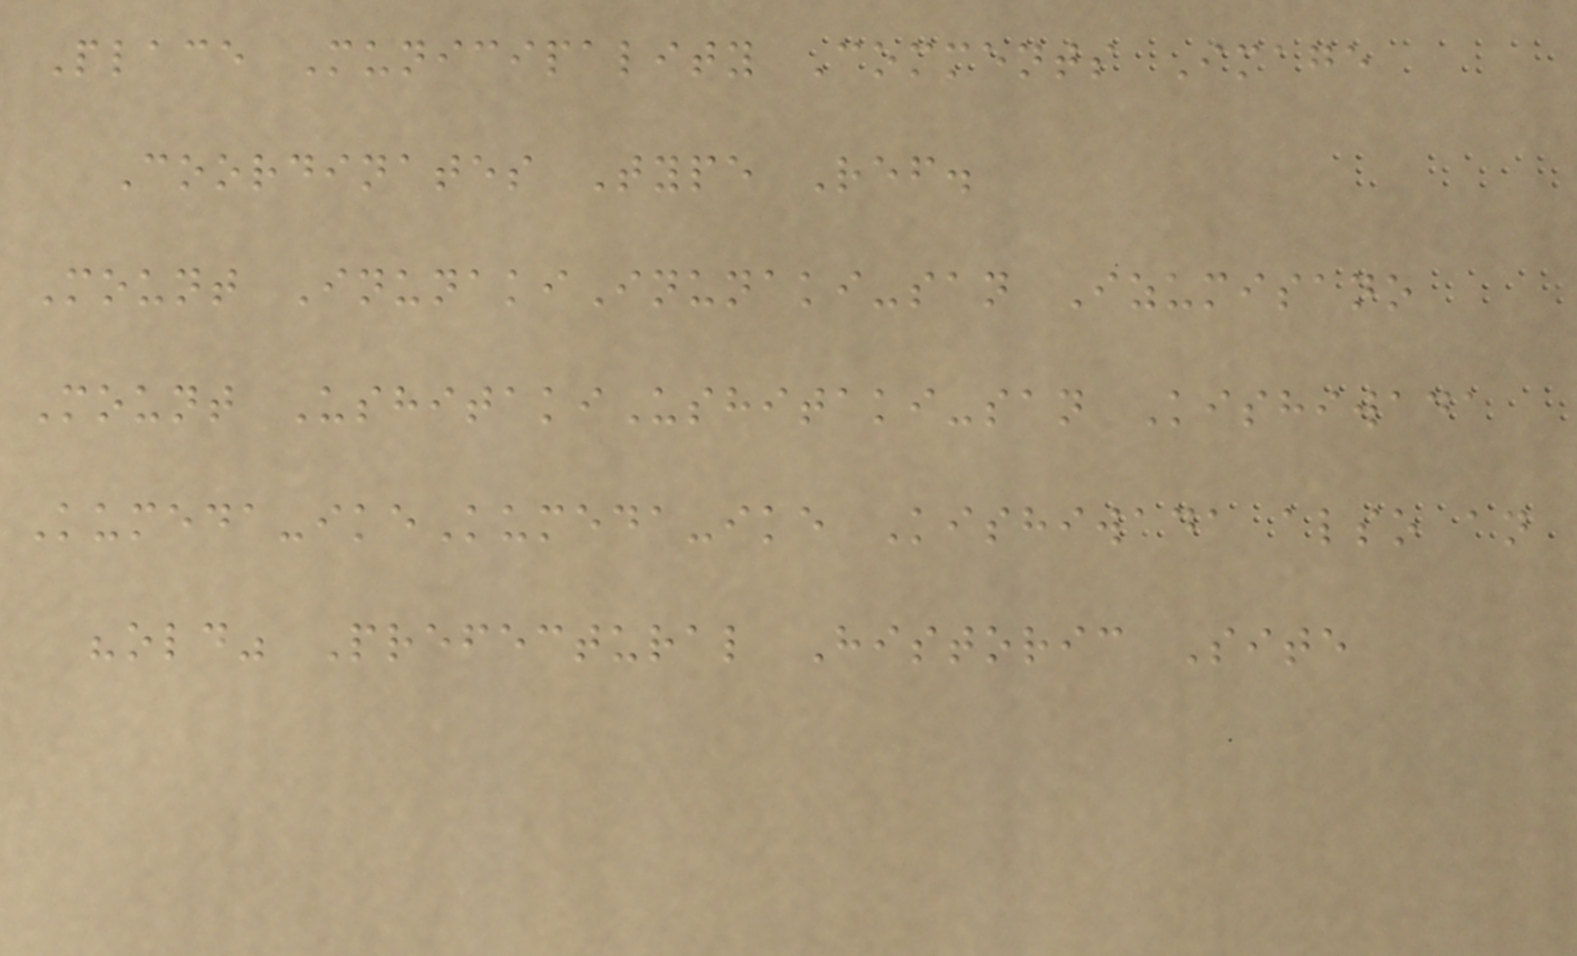Place Municipality Comments Image
Coordinates Type Ref.
Mount InunakiInunaki-san Izumisano
Mount UshitakiUshitaki-san Kishiwada
Kumeda-ikeKumeda-ike Kishiwada also an
"old" Prefectural Historic Site
